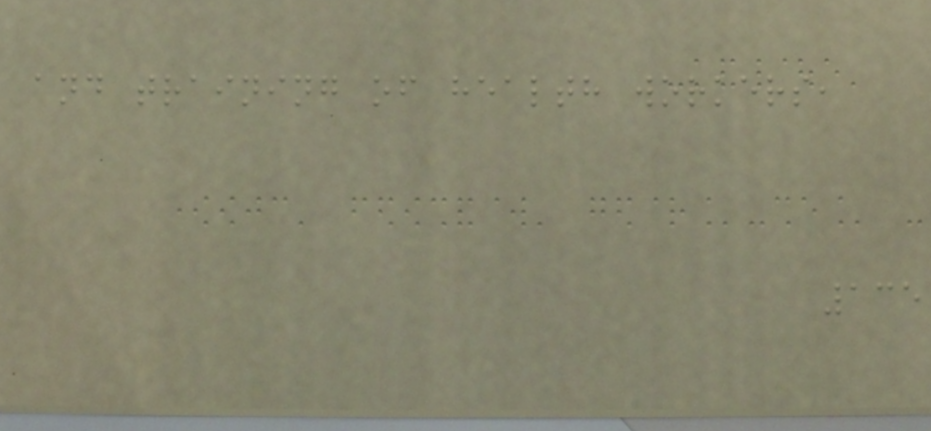and training of health workers,
135
